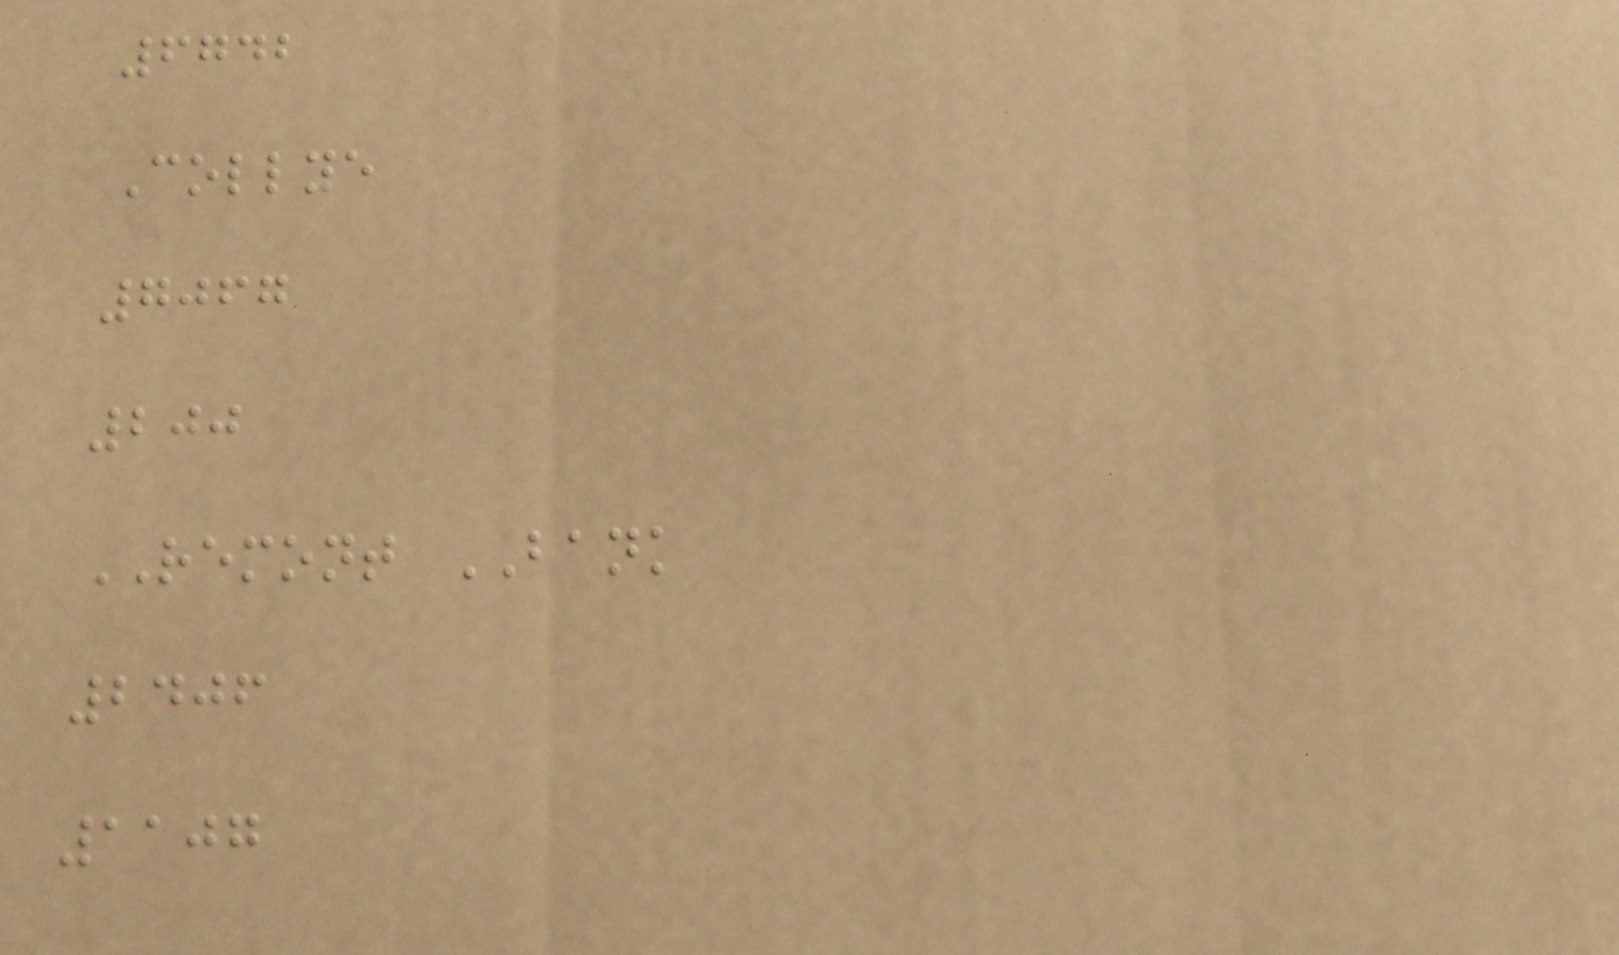6742
Collye
7067
200
REMONT BANK
2406
1107
